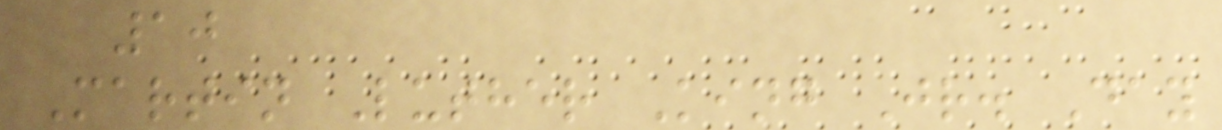10
Martin Luther King Jr. Day
